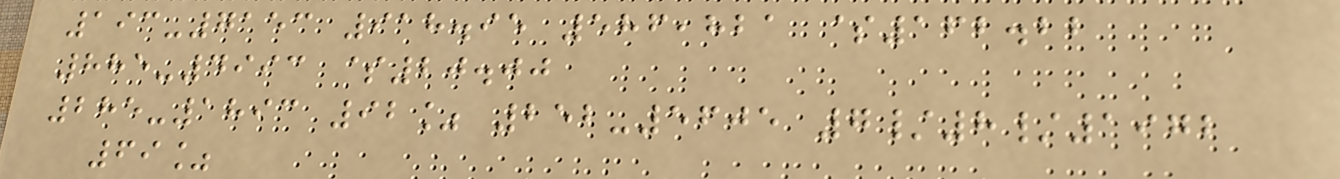193-7153 918.95 586,821 $162.22
885-4993 $20.00
285-1893 92% 252-5605 7/8/1972
69%
